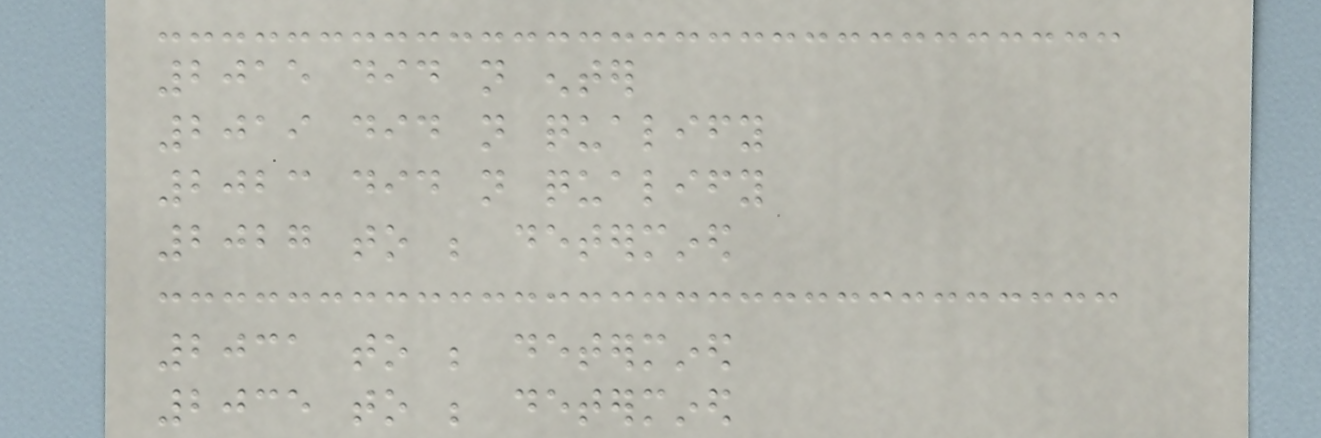2015 did not enter
2019 did not qualify
2023 did not qualify
2027 to be determined
2031 to be determined
2035 to be determined
